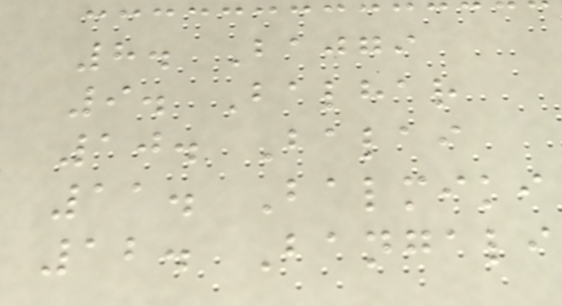8. Bajgi
9. Balhar
10. Balai
11. Balmiki
12. Bangali
